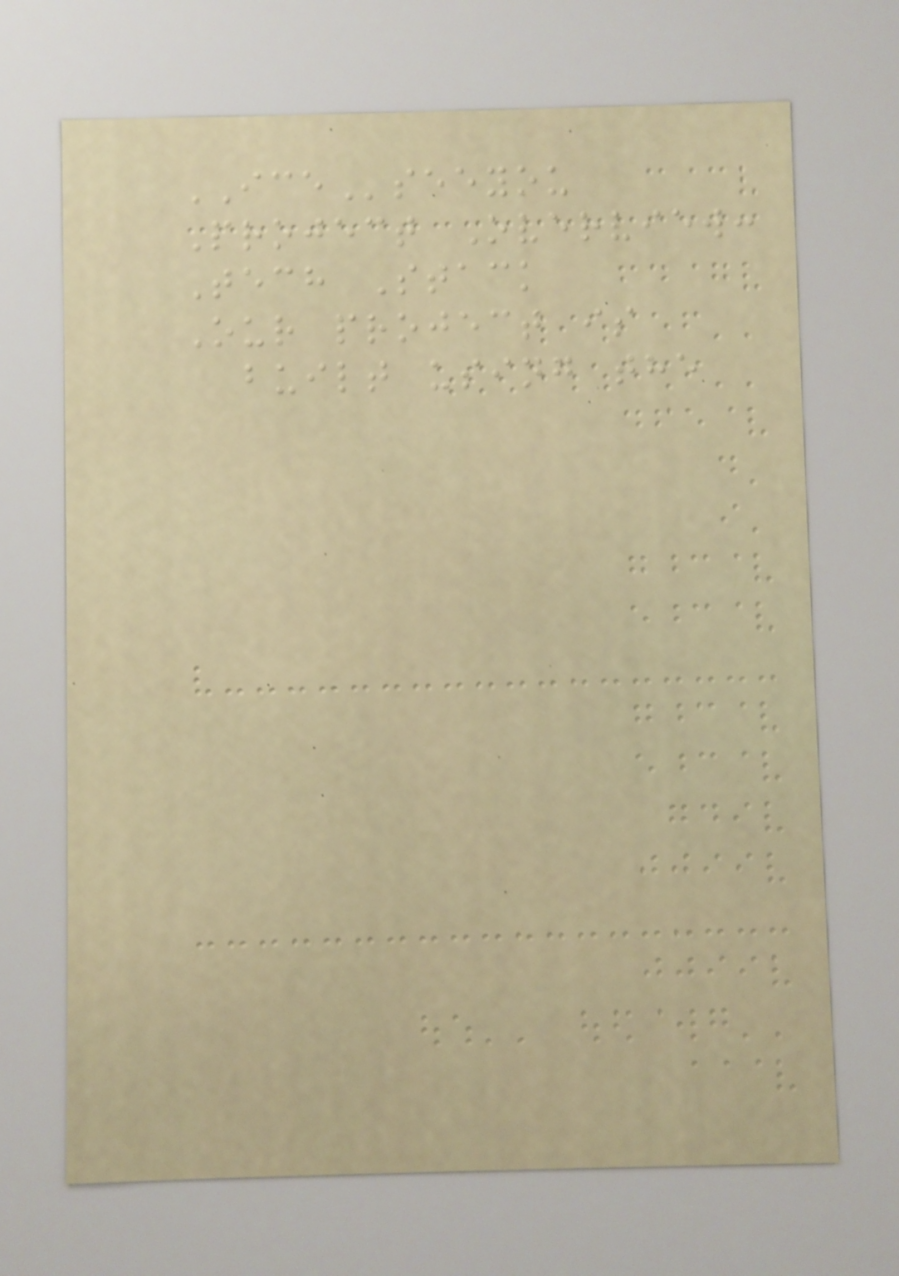ICEseeyou
Project Overview:
Tech Stack
Our project is
built using the
